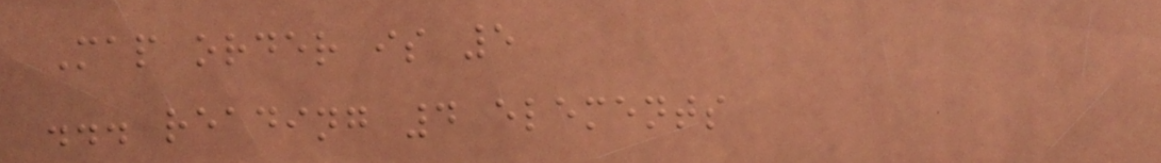Map order is 5
... reading 4 elements
